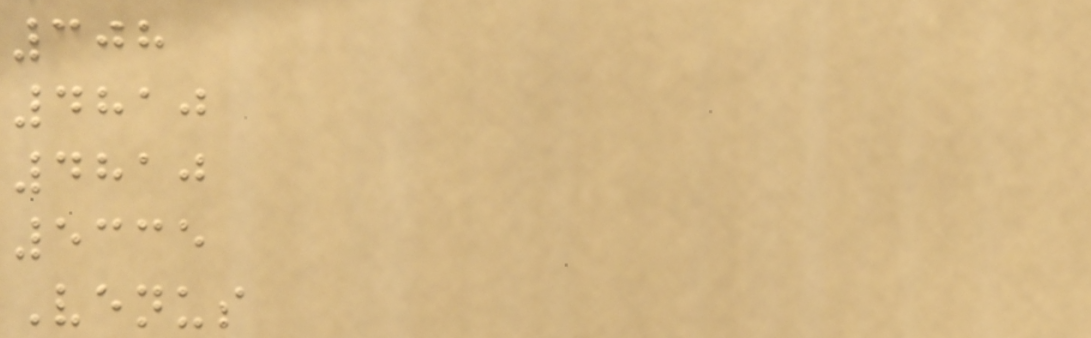308
4810
4810
5335
Venus
